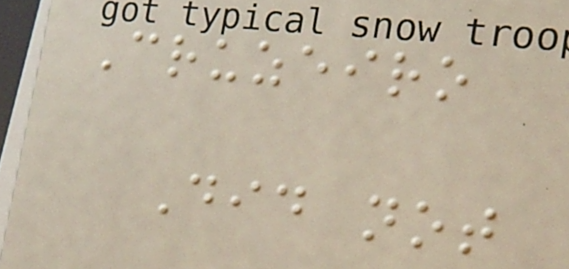Cruzeiro
Did not
